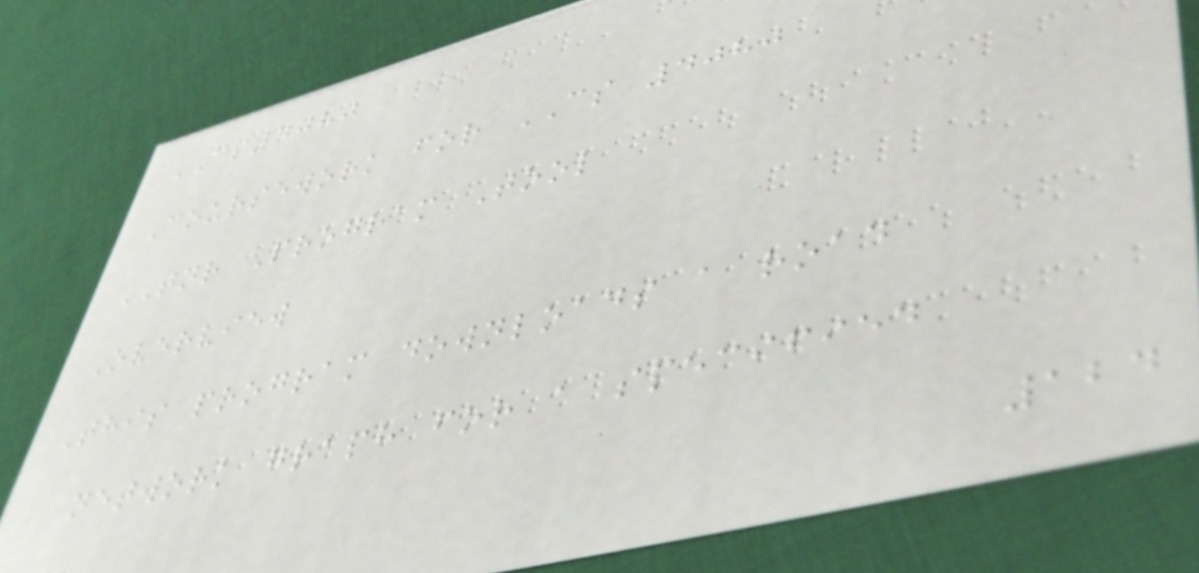CS4080
Coursework for CS 4080
TNR Program Tool
Overview
This program downloads a road
network graph for a specified
124
